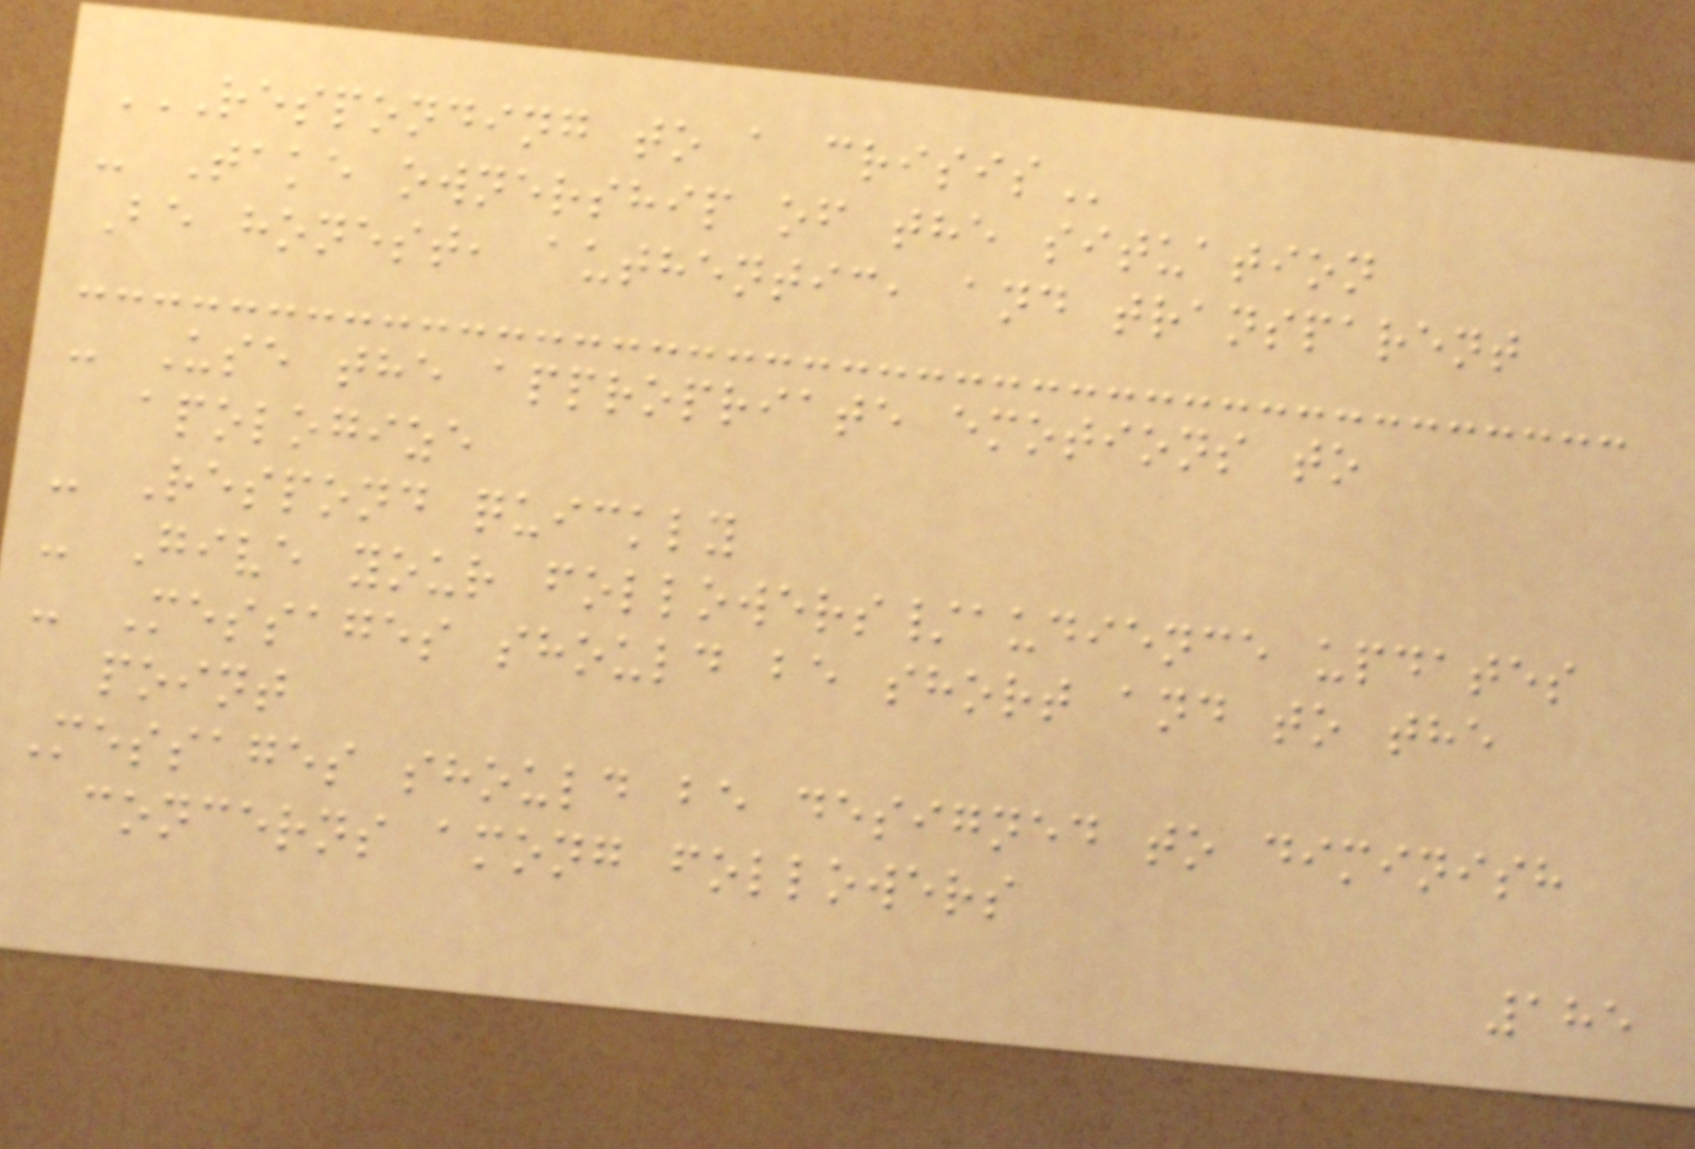RESPONDING TO A CRISIS
- Take ownership of the situation
Be honest, authentic, and transparent
- Use the appropriate emotions to
apologize
- Respond quickly
- Give your followers/audience updates
- Messages should be short and to the
point
Messages should be designed to diminish
concerns among followers
185
